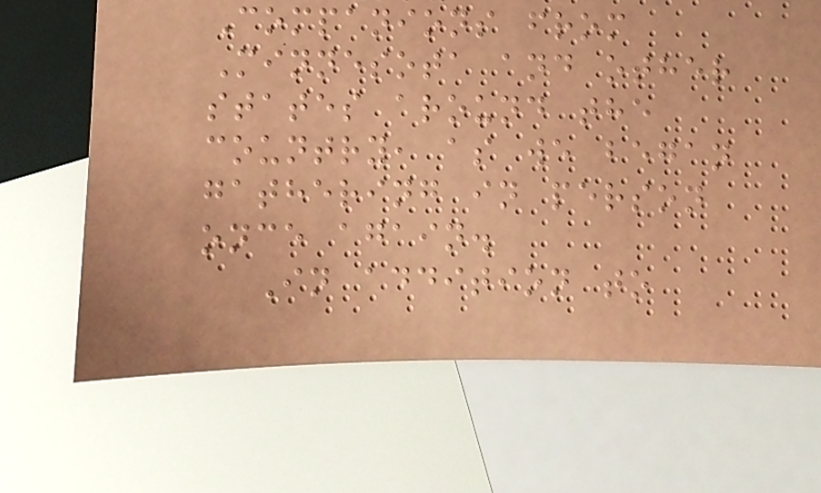Companions from
Minnesota and other
states around the
country, as we began
gathering in person
once again.
In addition to
